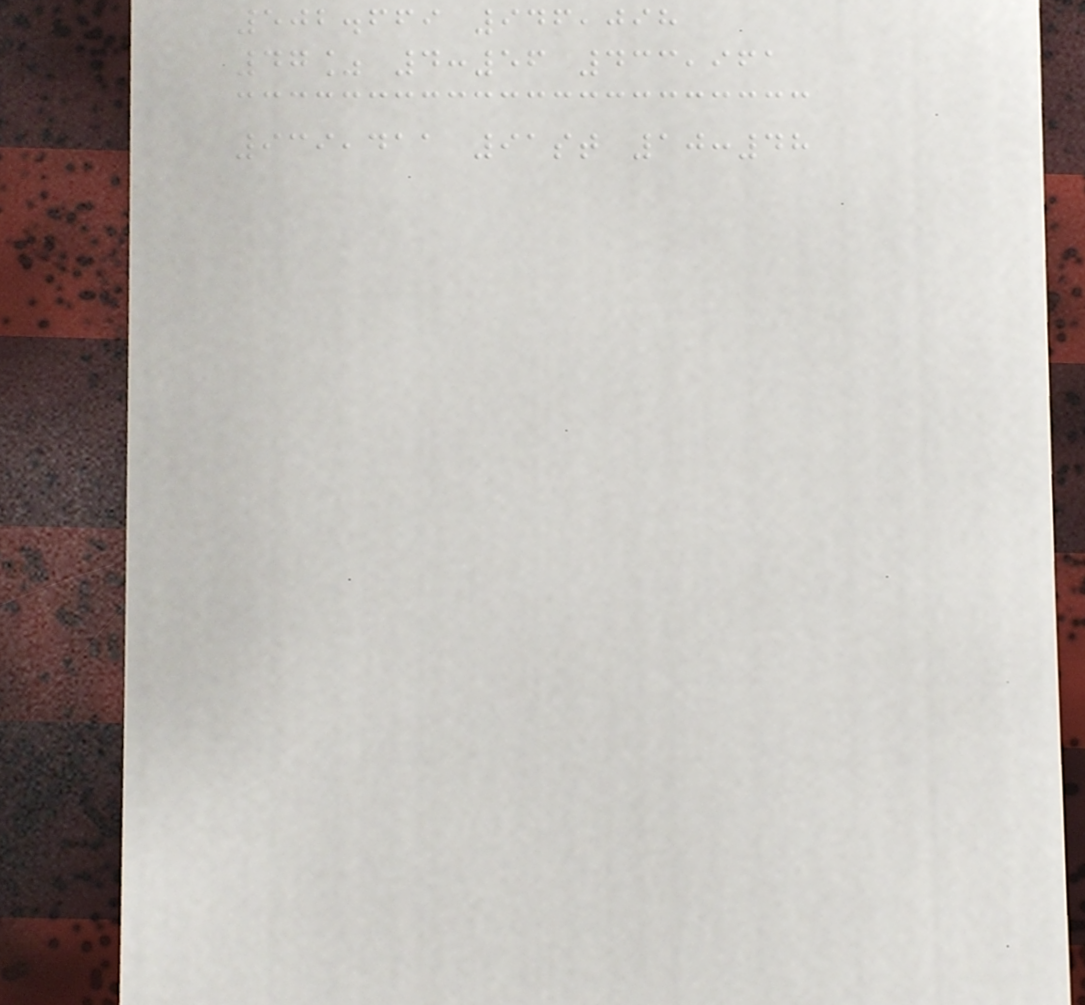502.669 946,098
47% 4:56 433,961
939,411 91st 10:48
